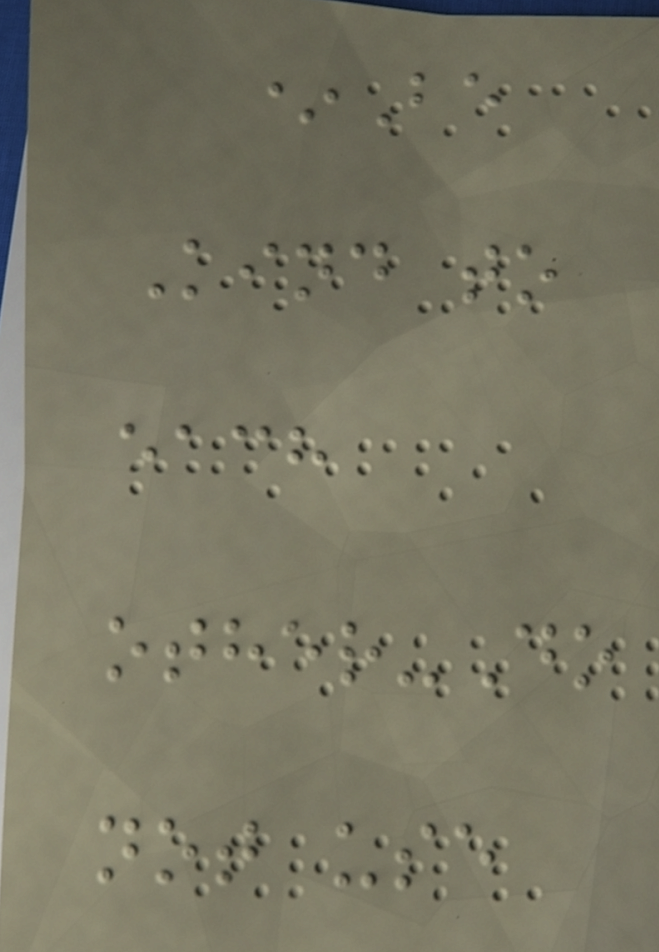*Be
Kind to
each
other-Do
not use
